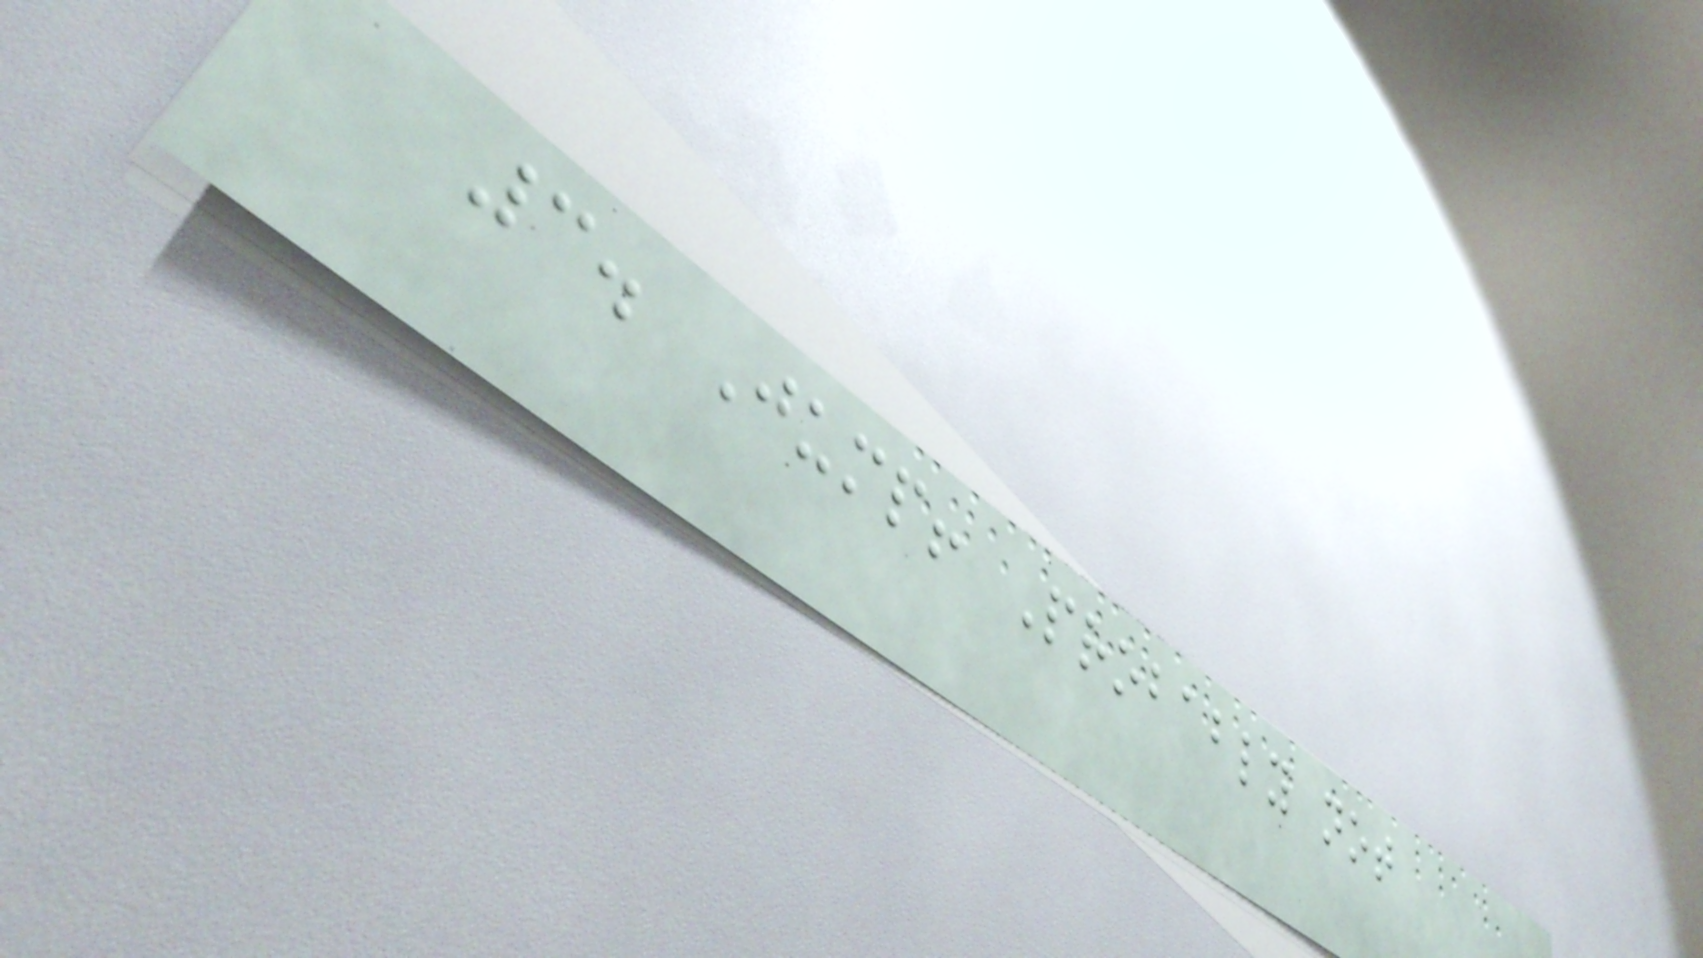3. Jump! Probably not
